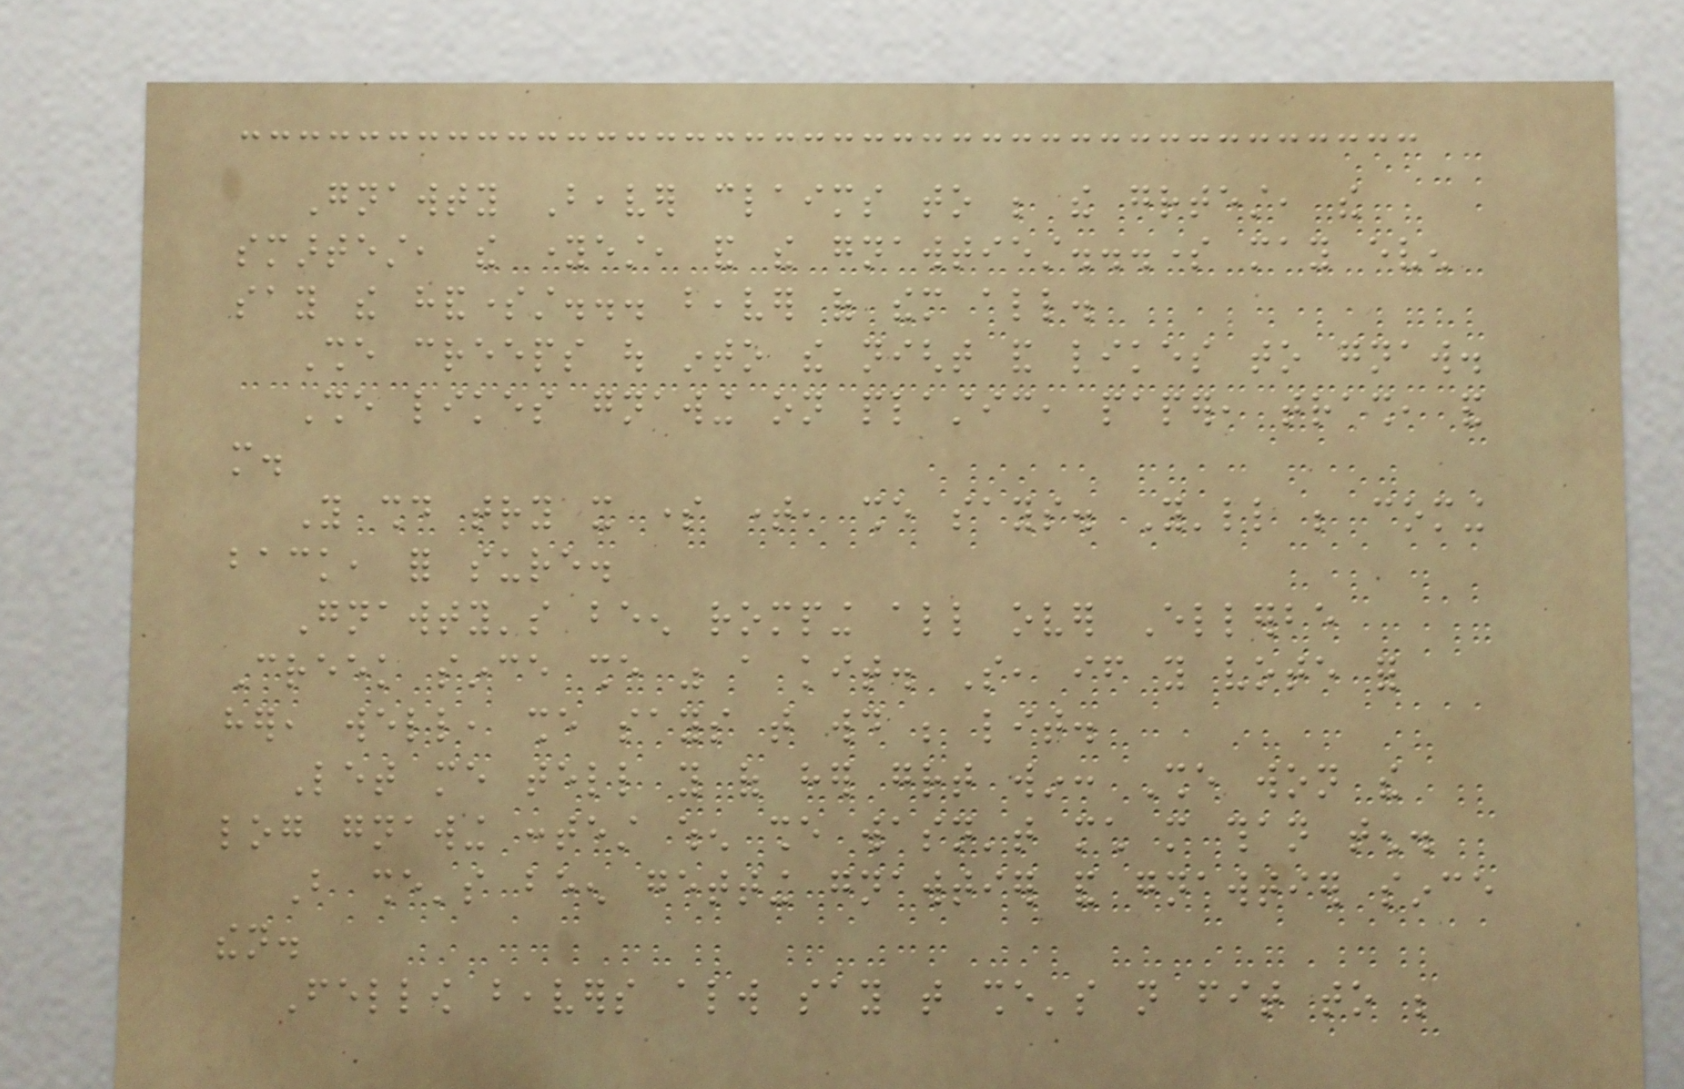Gnawty Beaver claims to be the greatest, the
smartest, the youngest, and the gnawtiest...some may even
say the handsomest... beaver of them all.
She creeps out into the night and likes to gnaw.
She likes gnawing on plastic, paper, trash, and
more.
You should try it some time, she says. You'll be coming
back, for sure.
Gnawty's been romping all over Ellerbe
Creek since she was a kit. So, if you vote for
her, well, she says that would be lit.
Let me tell you of her great win: She won the
log gnawing contest when she wasn't much more than ten.
But she's been getting gnawtier and gnawtier since
then.
Fellow beavers always say that she's not fit to be
